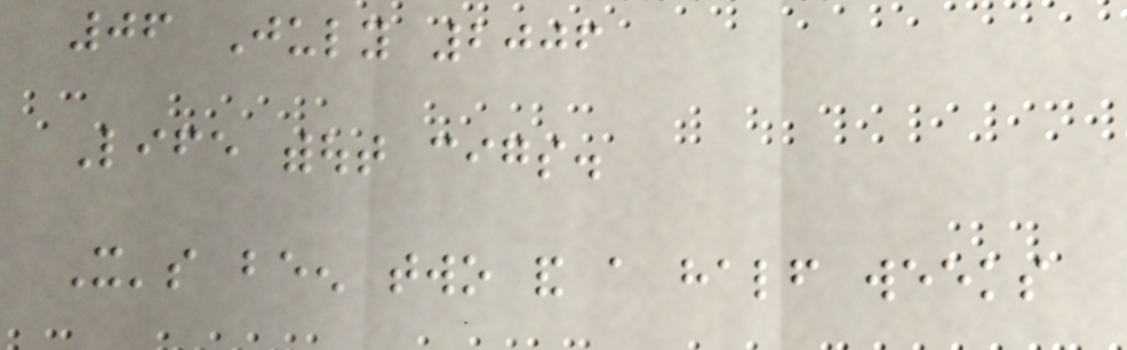06 July 2006
Life without cigs.
It's been two and a half weeks
